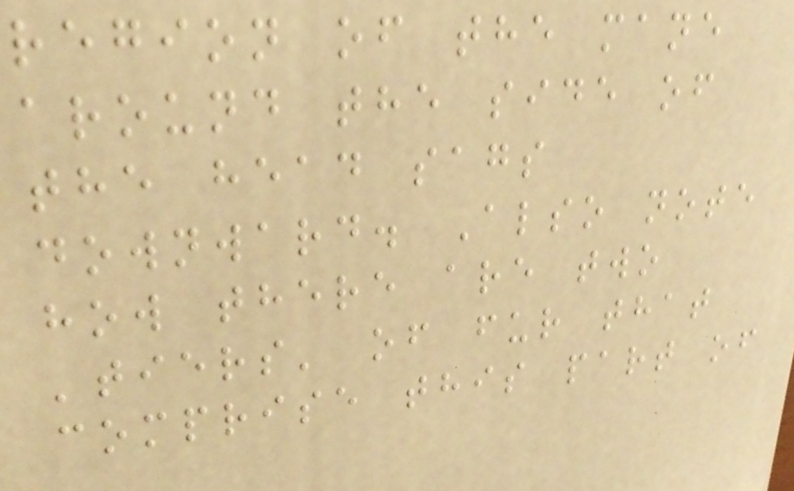region of the mane
around the side of
the head sags
downward. Also note
how there are two
'tiers' of fur that
comprise this part of
